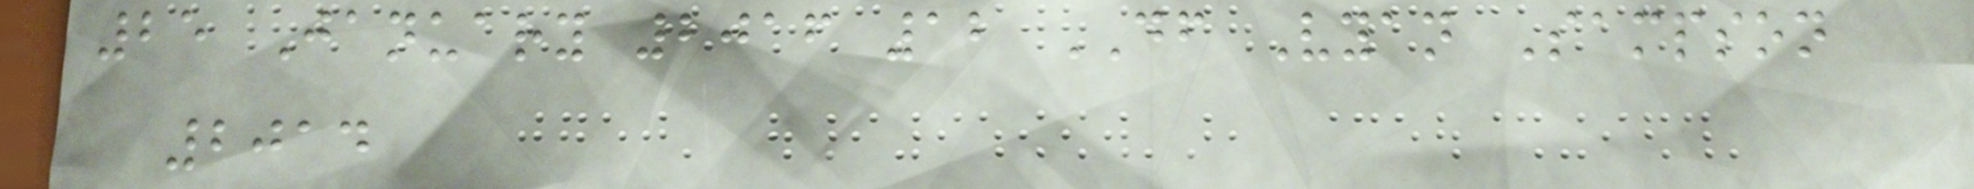25 January 2016 12 DF Vyan Sampson
2014
